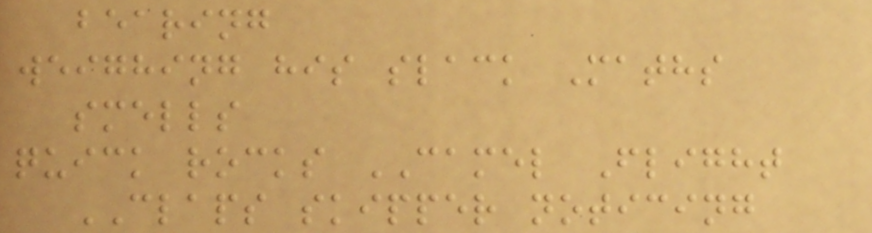bearing
weighing his slack Maths
smells
quick rocks CAMEL Flight
CLAPS skipper noticing
